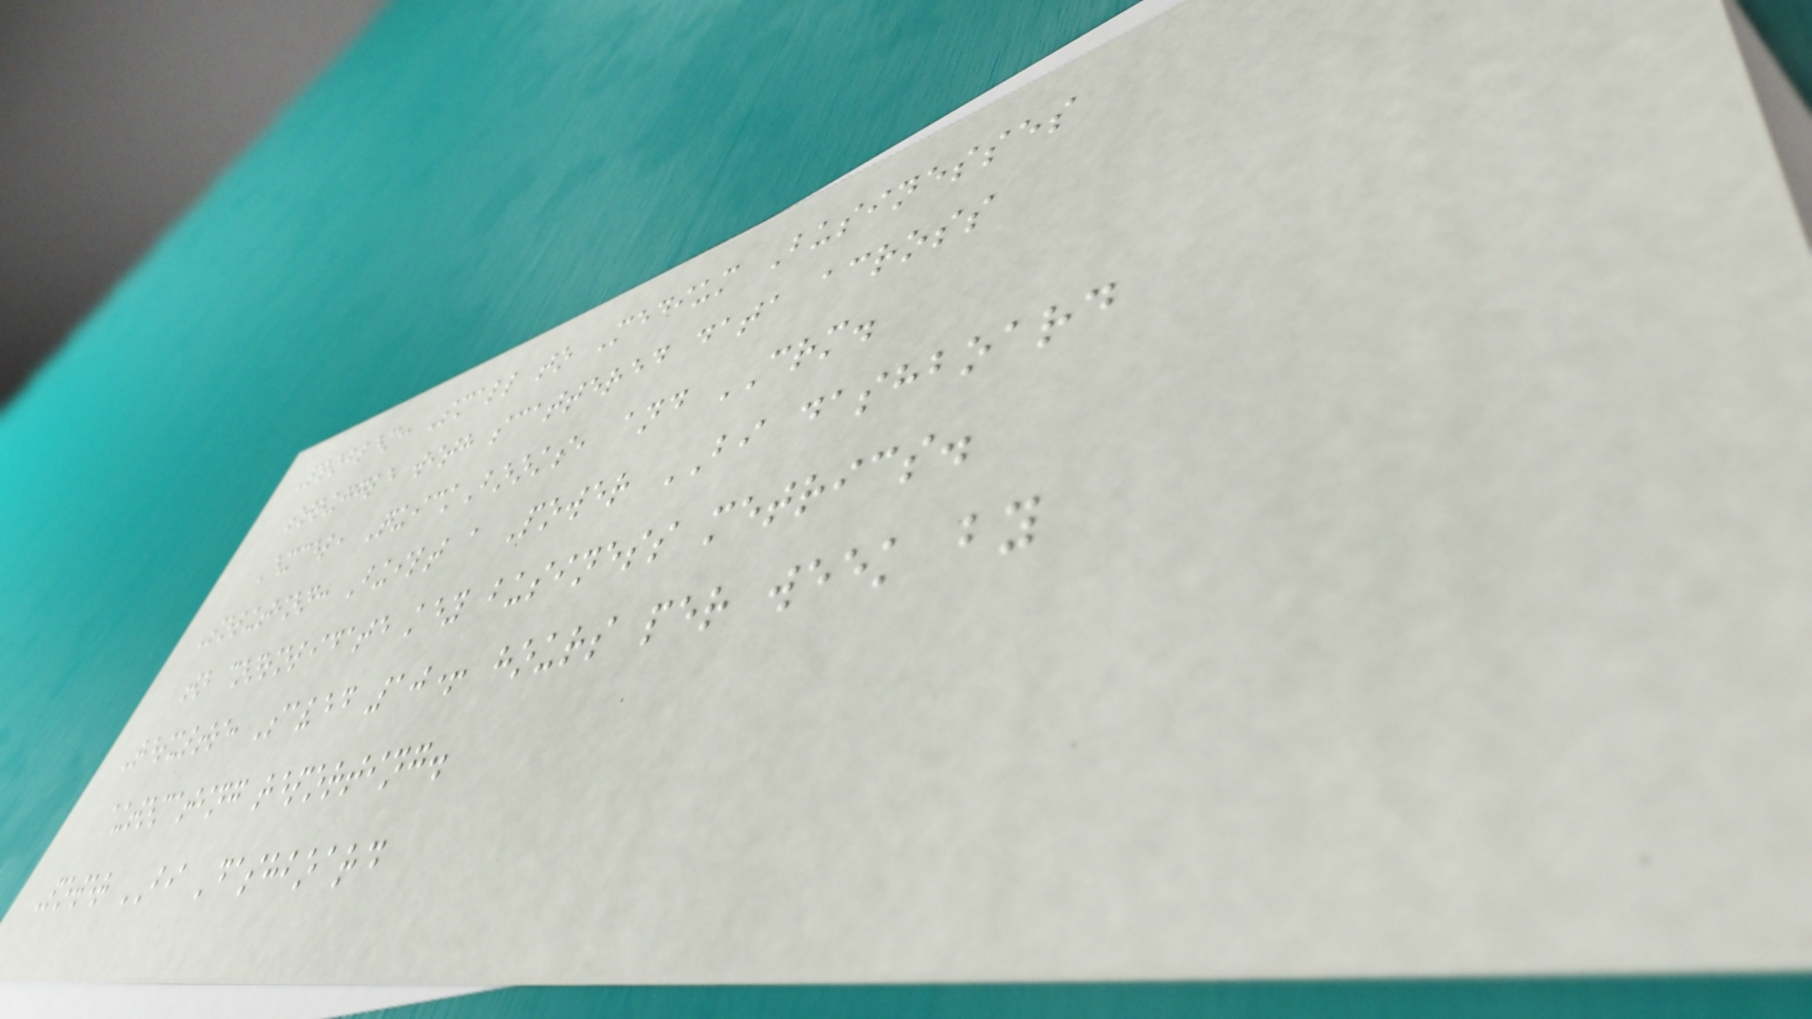Problem: Small to Medium Businesses
struggle with scattered data across
Excel, QuickBooks, and CRM.
Solution: Built a Power BI dashboard
to consolidate key business metrics.
Results: Saved 10+ hours per week by
automating reporting.
Power BI Dashboard
